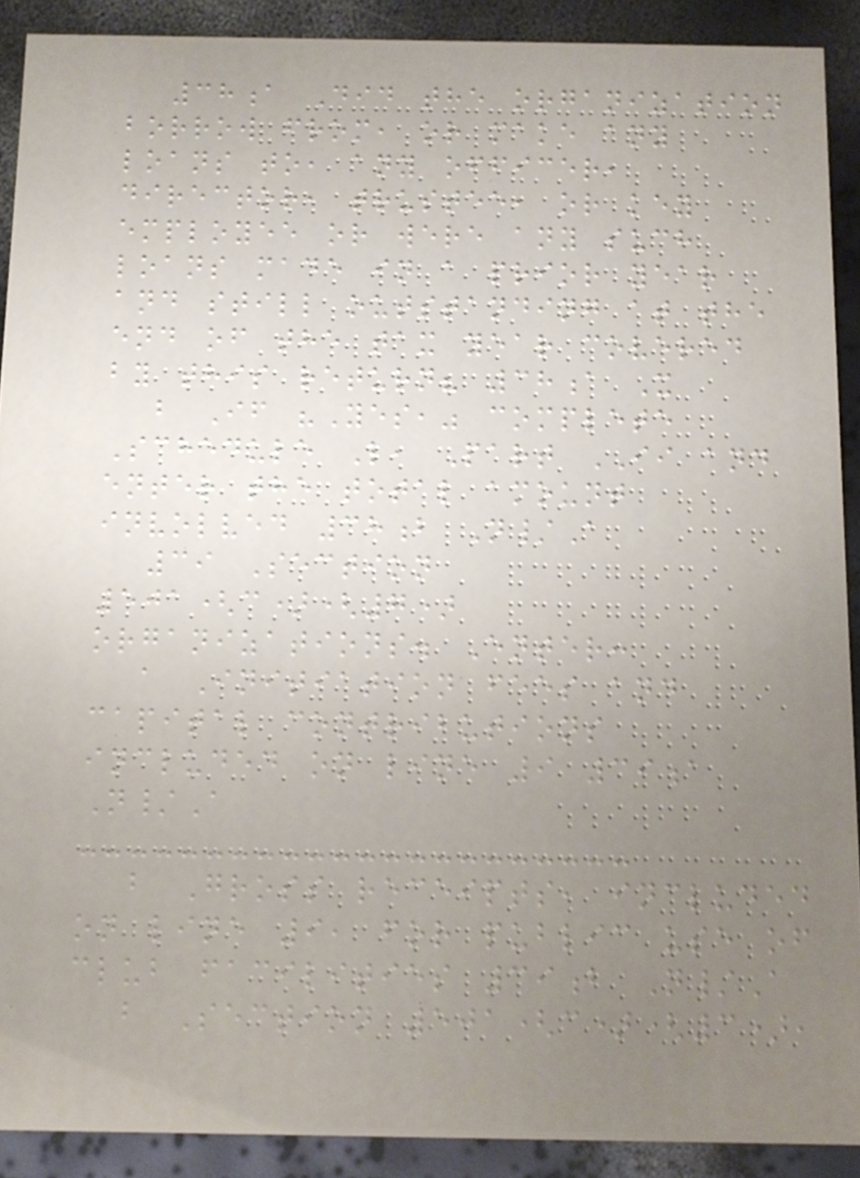38a Did the organization
borrow from, or make any
loans to, any officer,
director, trustee, or key
employee or were any such
loans made in a prior year
and still outstanding at the
end of the tax year covered
by this return? 38a X
b If "Yes," complete
Schedule L, Part II and
enter the total amount
involved 38b N/A
39 Section
501(c)(7)
organizations. Enter:
a Initiation fees and
capital contributions
included on line 9 39a
N/A
b Gross receipts, included
on line 9, for public use of
club facilities 39b N/A
b Section 501(c)(3),
